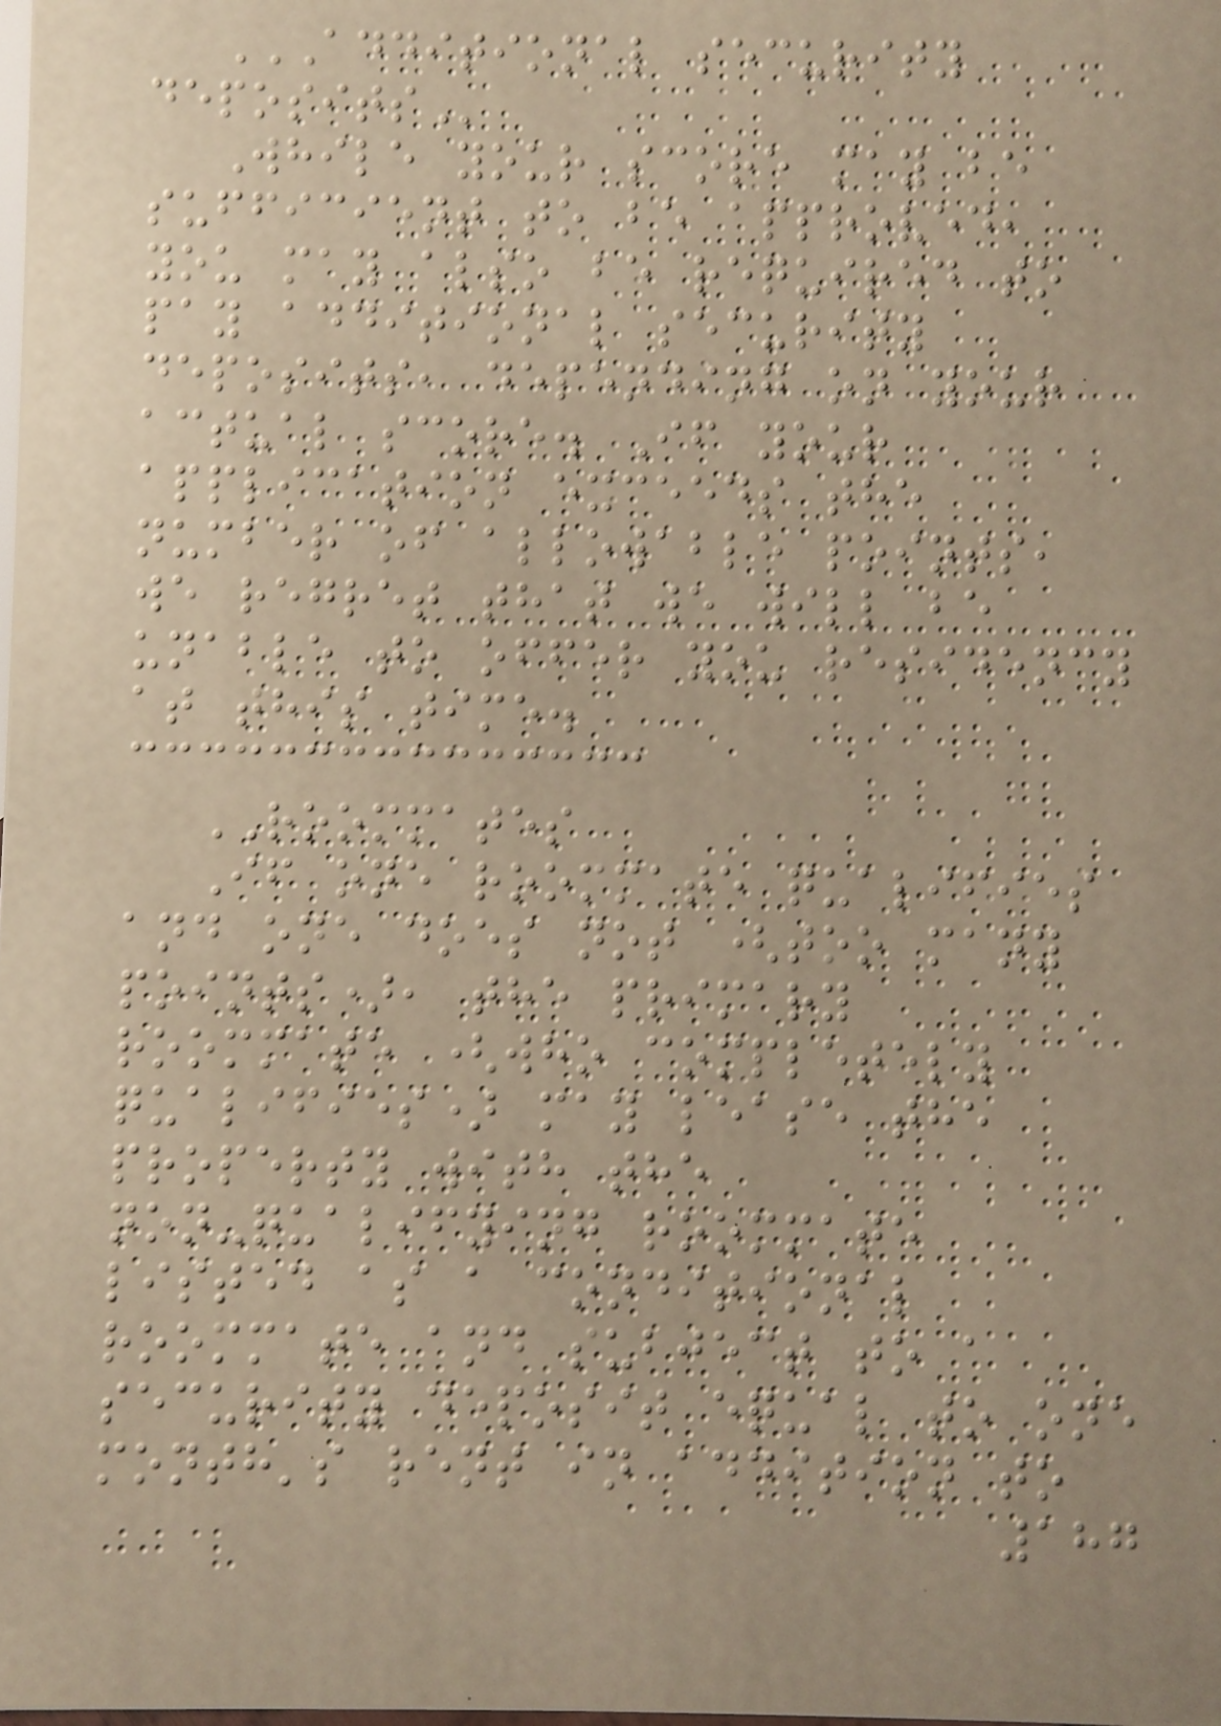ADDITIONAL SECURITY
DEPOSITS
While your score may be
sufficient to be approved,
you may also be required to
pay additional security
deposits, depending on your
actual score. If your
application exceeds the
number of allowable points,
we regret that we will be
unable to offer you residency
at this time.
ROOMMATES
If one roommate qualifies
and one does not (too many
points), the primary
roommate (who completely
qualifies) may lease the
property with the
non-qualifying roommate
listed as a conditional
roommate and subject to a
security deposit equal to one
month's rent in addition to
187
